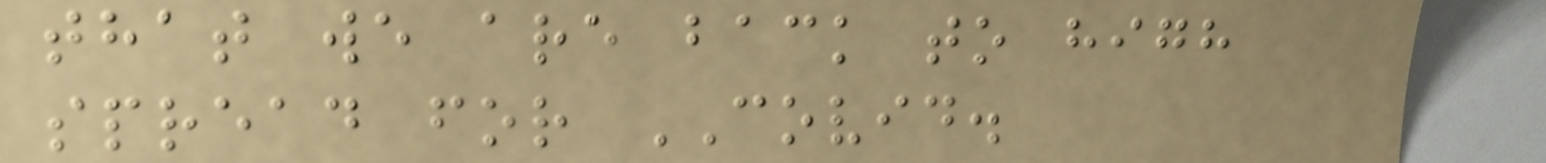that we are back to high
spread for COVID.
